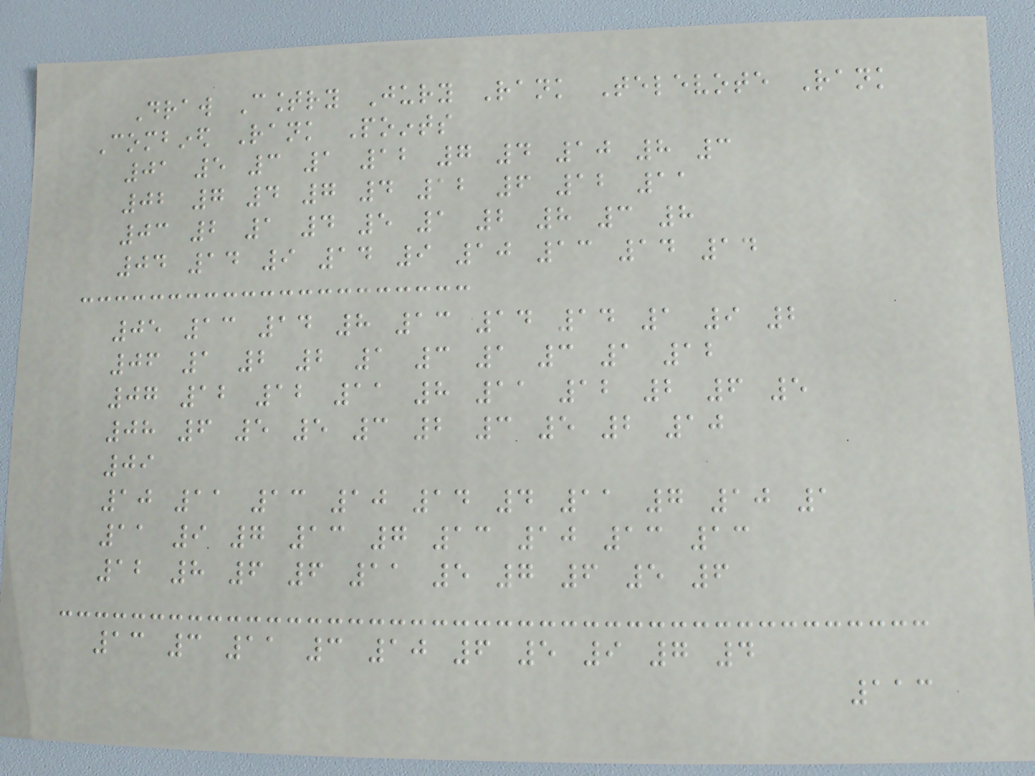Draw Country Jury Rank Televote Rank
Combined Rank Points
01 5 3 1 12 7 4 10 8 3
02 7 4 7 4 12 6 12 11
03 2 1 4 5 1 2 8 3 8
04 14 9 14 9 10 13 14 14
05 13 14 8 13 14 14 1 9 2
06 1 2 2 1 3 1 3 1 12
07 12 12 11 8 11 12 2 6 5
08 6 5 5 3 2 3 5 2 10
09
10 11 13 10 14 4 11 7 10 1
11 9 7 13 7 13 10 13 13
12 8 6 6 11 5 7 6 5 6
13 3 11 3 10 6 5 9 7 4
113
